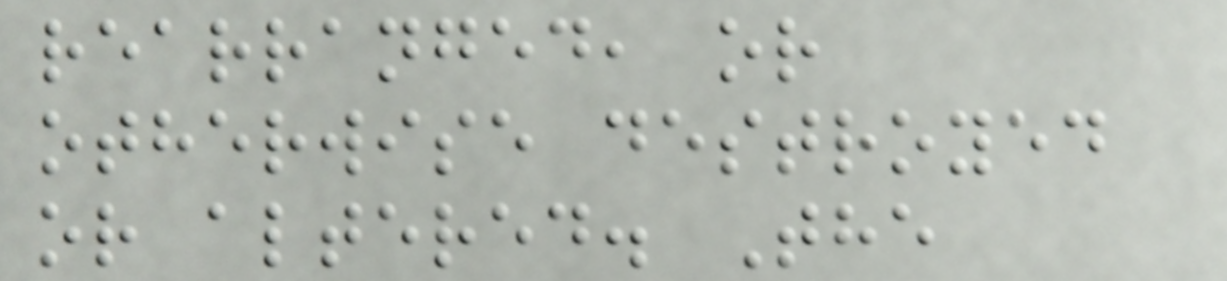rearranged, or
otherwise destroyed
or altered. The
